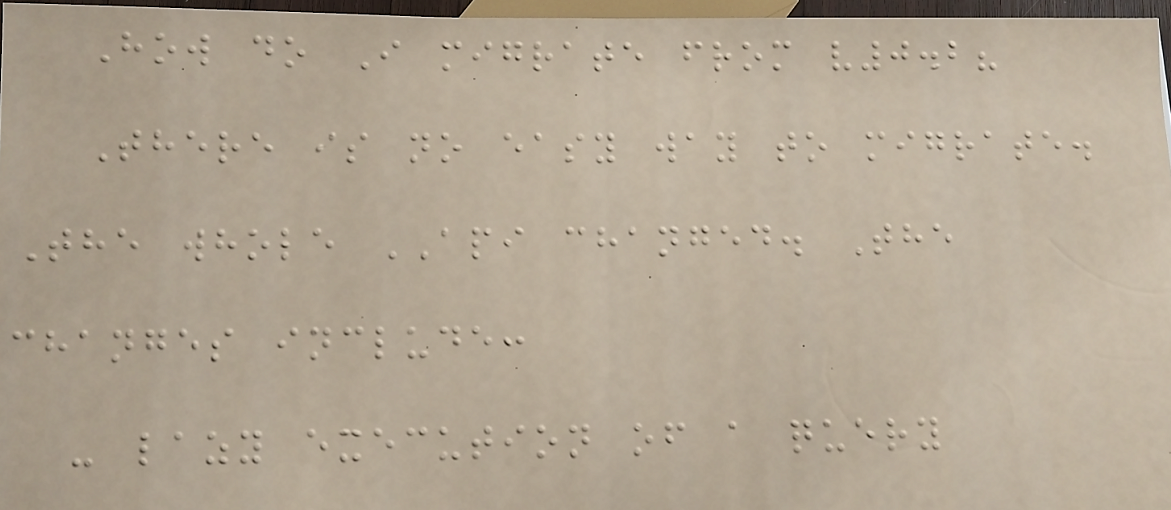How do I migrate from v0.2?
There is no easy way to migrate.
The whole API changed. The
changes include:
- lazy execution of a query
